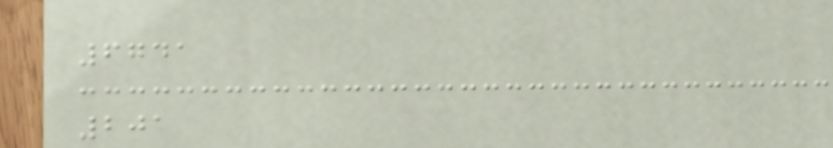6741
201
